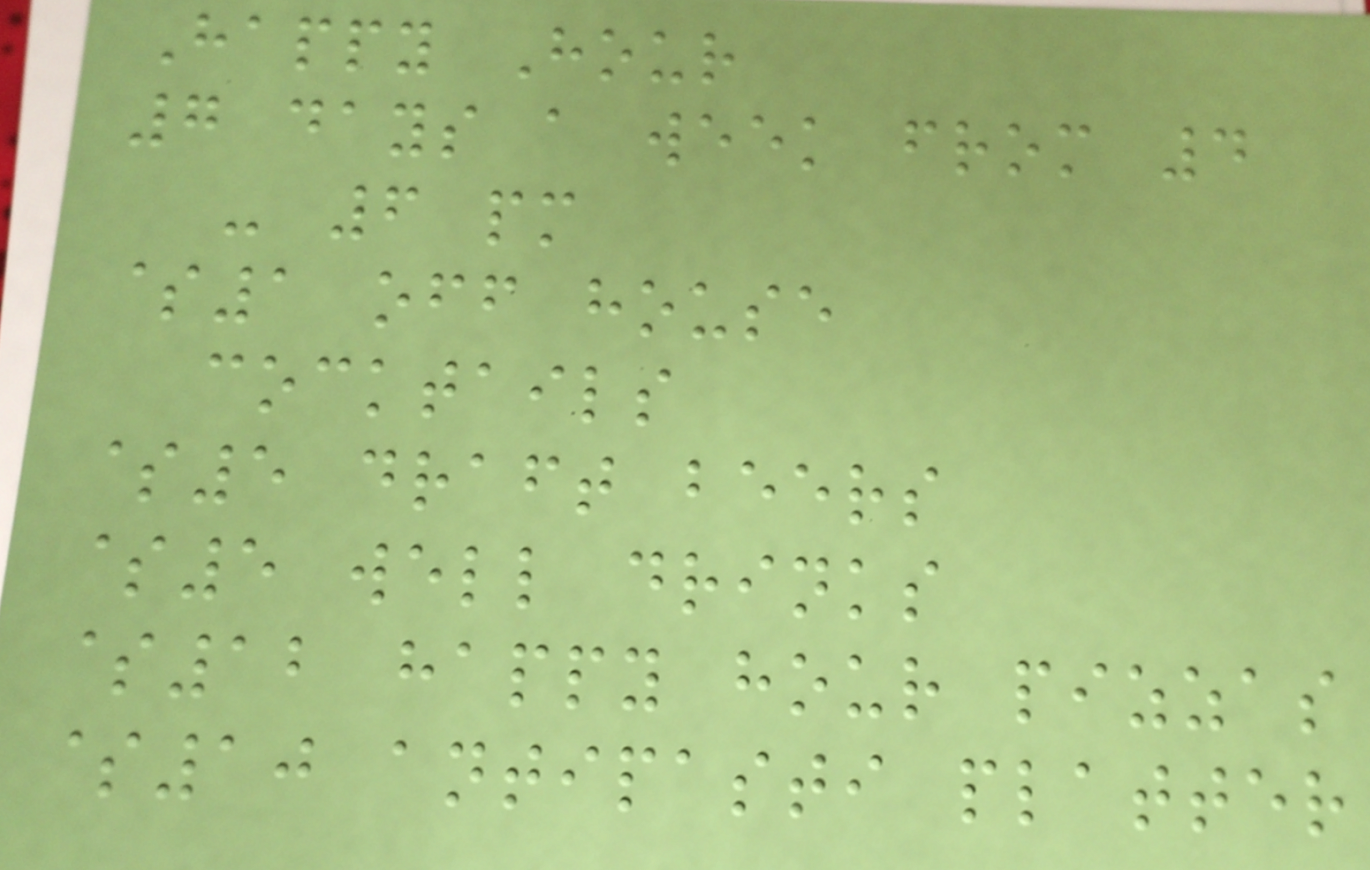Happy Hour
7 days a week from 4
- 6 pm
$1 off house
cocktails
$5 draft beers
$5 well drinks
$12 happy hour pizzas
$10 antipasti platter
